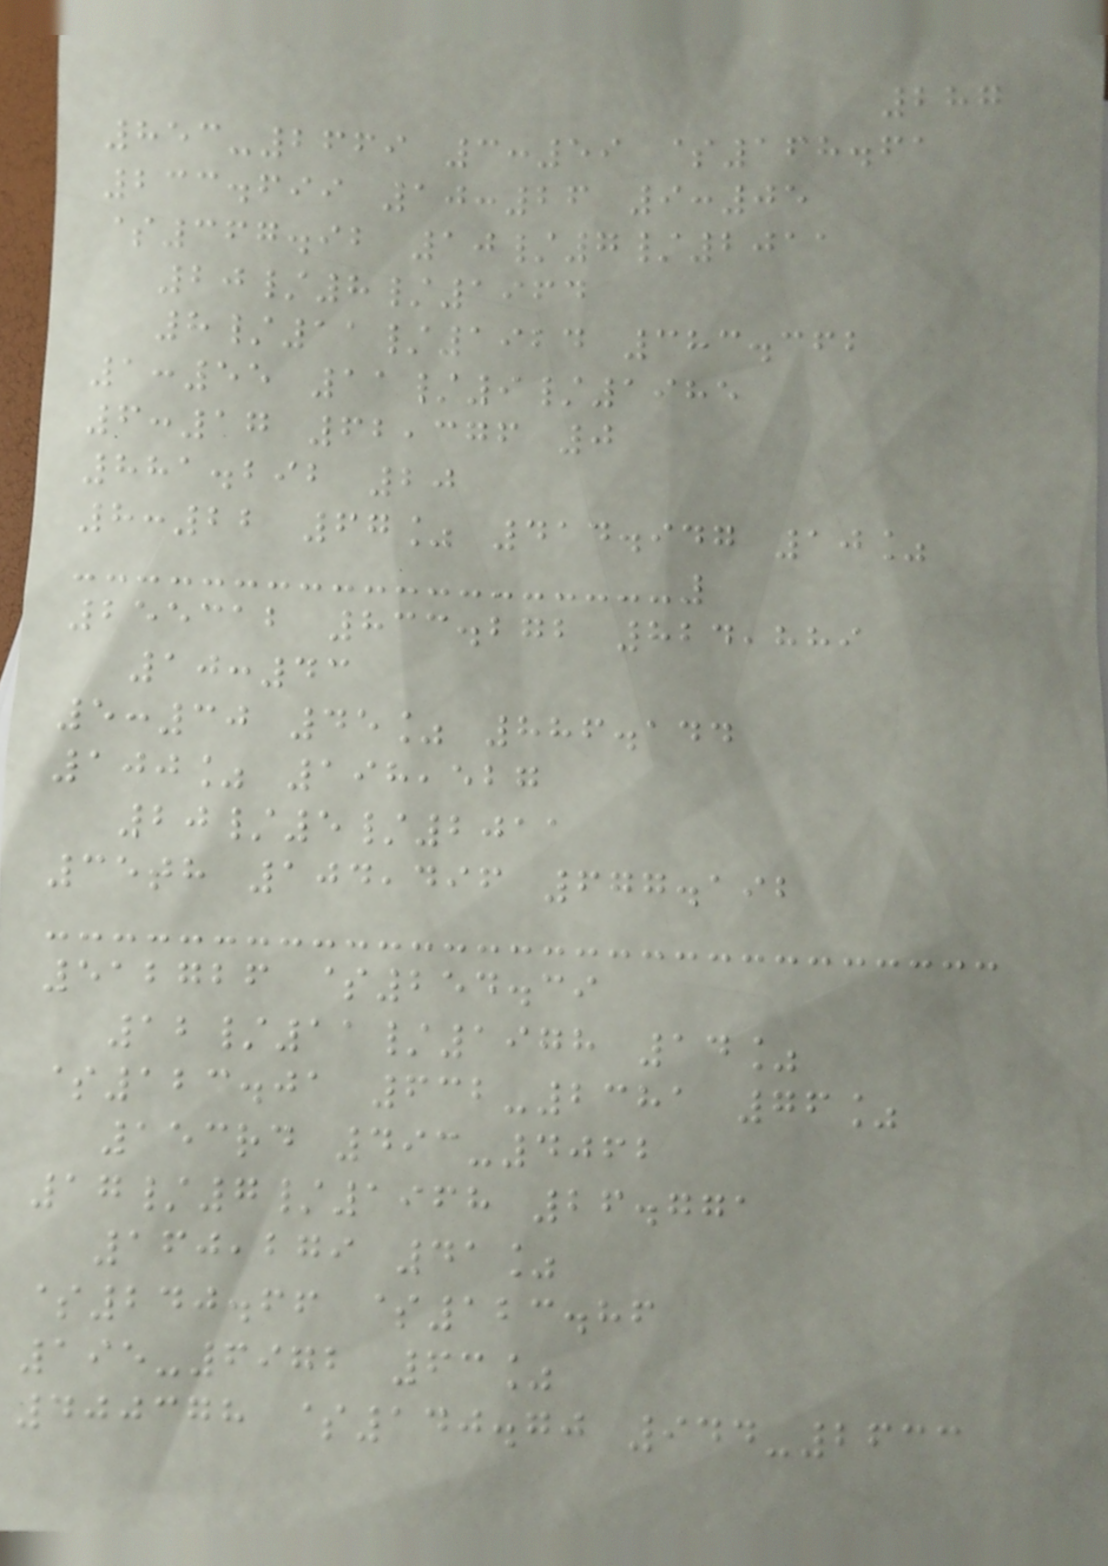287
853-2669 3:59 $168.61
233.699 10:26 9:05
$367.92 10/7/2011
20/8/1964
8/11/1924 383.362
1:55 11/9/1985
6:17 62,376 0
881.292 20
8:22 67% 414.947 10%
255312 833.272 824,889
10:43
5:30 45% 886.144
100% 198,527
20/5/2011
35th 104,496 677.192
512726 $254.39
12/11/1978 14%
$123.01 632-2381 76%
153rd 493-4062
17/7/1968 26.771
160,279 41%
$240.66 $123.86
195-6972 63%
400378 $140.70 944-2633
